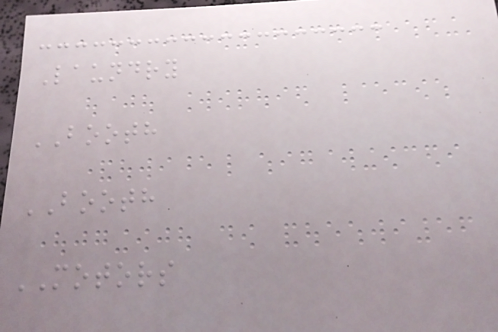Laundry
BOOTH
BOOTH
MOTORS
